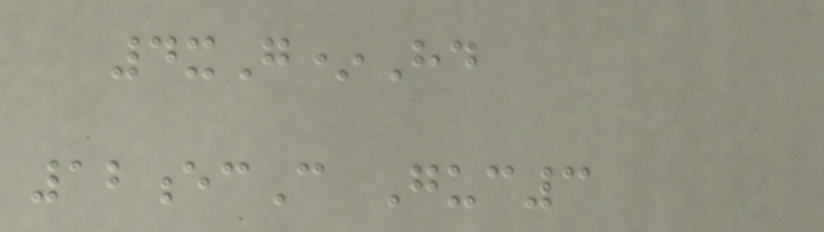4xG*Hd
12ecC Guc3
